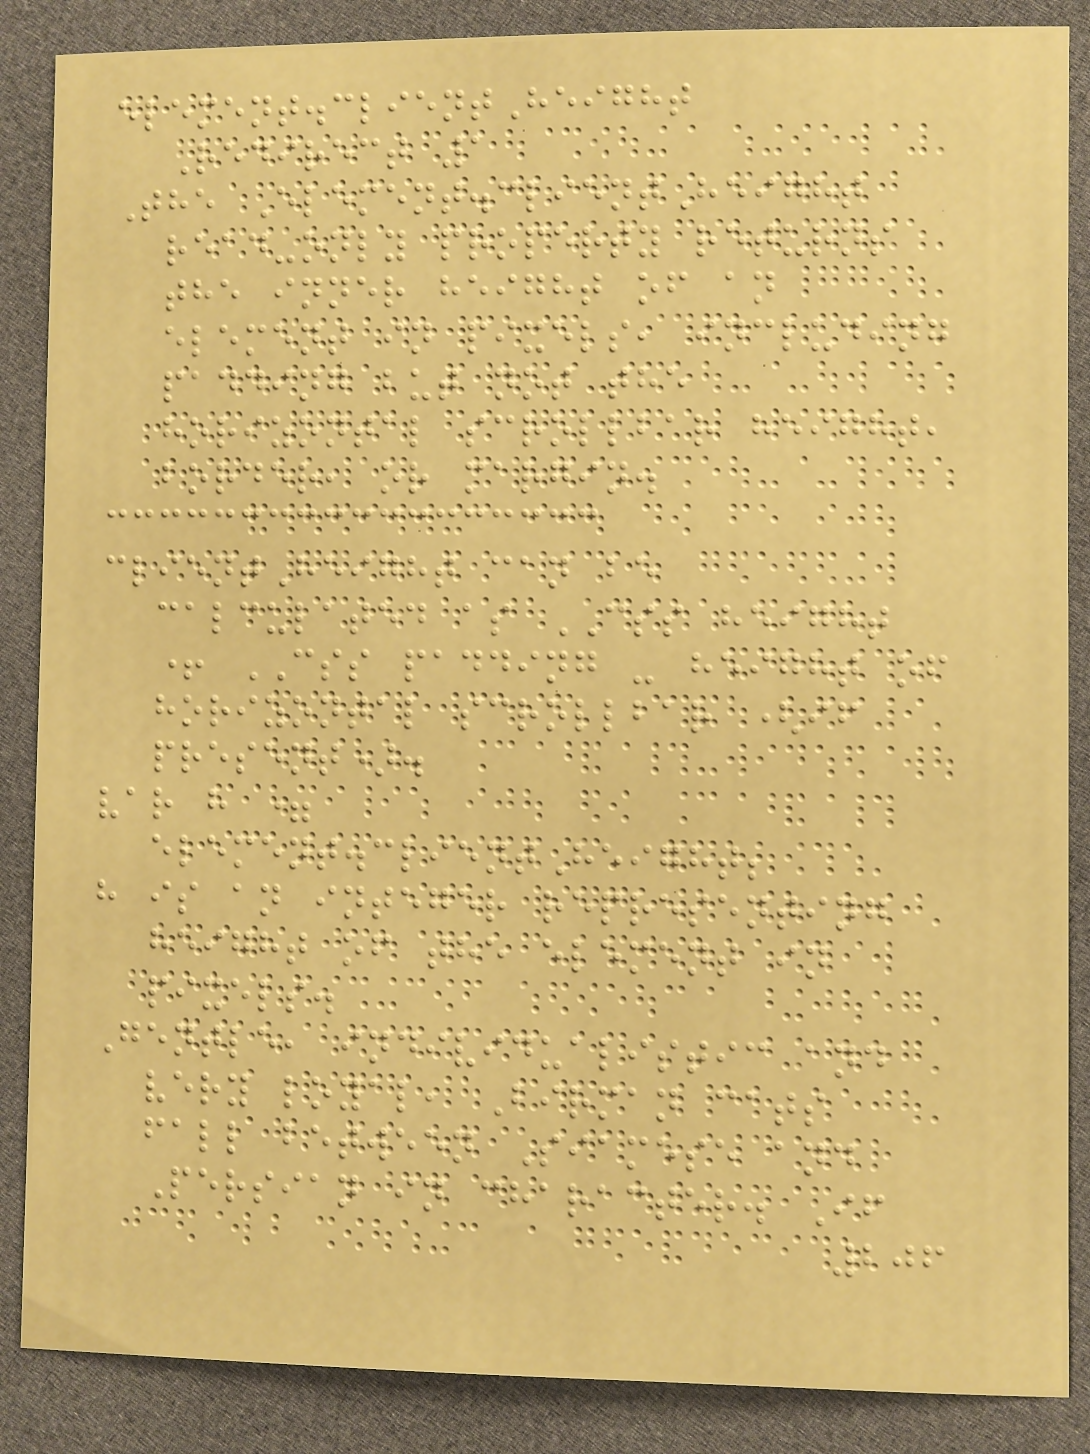element.clientHeight
Redirect 1
The Element.clientHeight
read-only property returns
the inner height of an
element in pixels, including
padding but not the
horizontal scrollbar height,
border, or margin.
clientHeight can be
calculated as CSS height
+ CSS padding - height of
horizontal scrollbar (if
present).
var h =
element.clientHeight;
h is an integer representing
height of the element in
pixels.
Gentle, individualistic and
very loyal, Birman cats
fall between Siamese and
Persian in character. If
206
